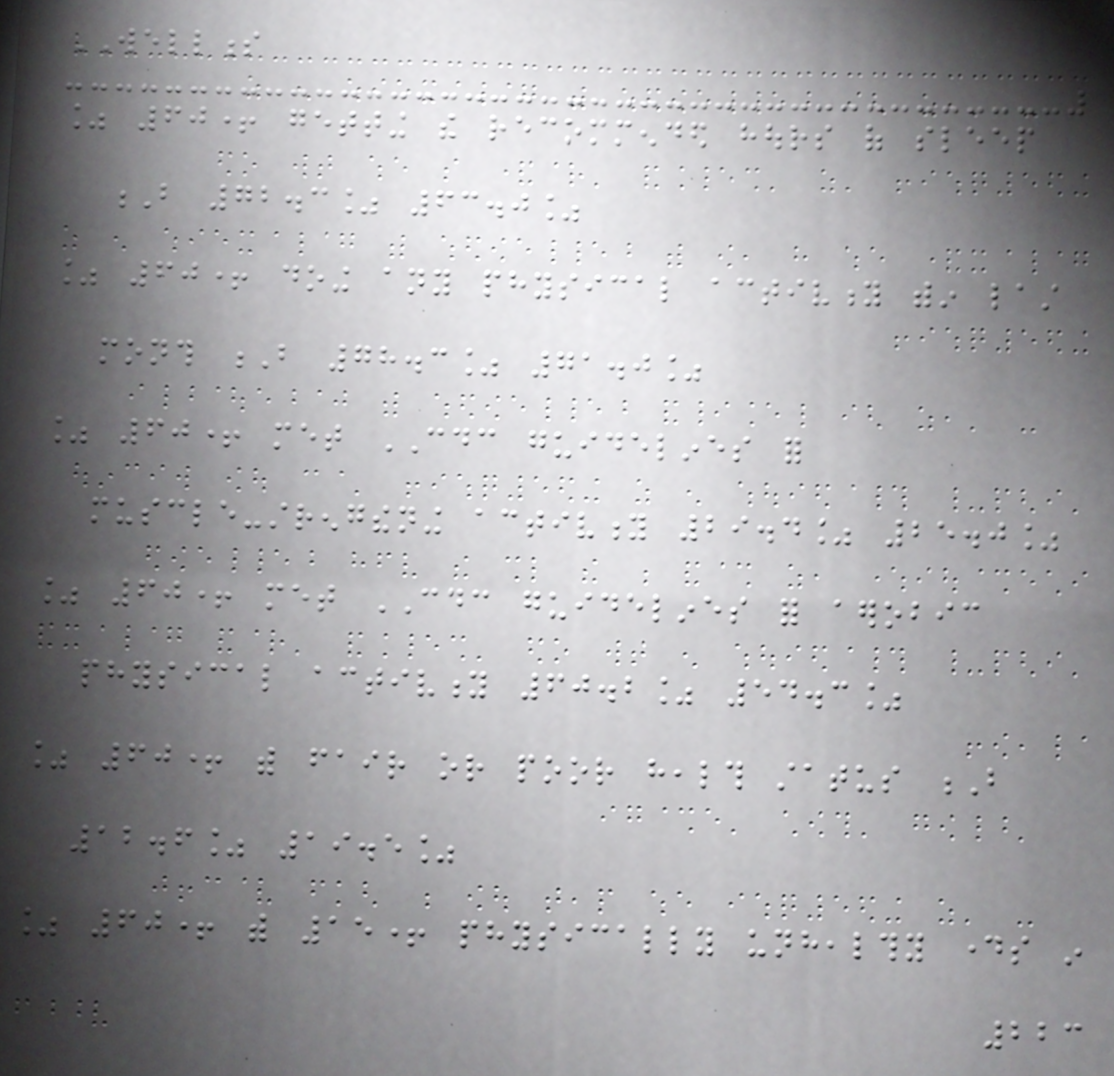WELLNESS
% 60+ getting the recommended hours of sleep
B 72.3% 63.0%
% 60+ doing any physical activity within last
month B 78.3% 71.0%
% 60+ met CDC guidelines for
muscle-strengthening activity 29.4% 25.0%
% 60+ met CDC guidelines for aerobic
physical activity 60.2% 54.3%
% 60+ with fair or poor health status B
12.6% 19.5%
% 60+ with 15+ physically unhealthy days in
223
